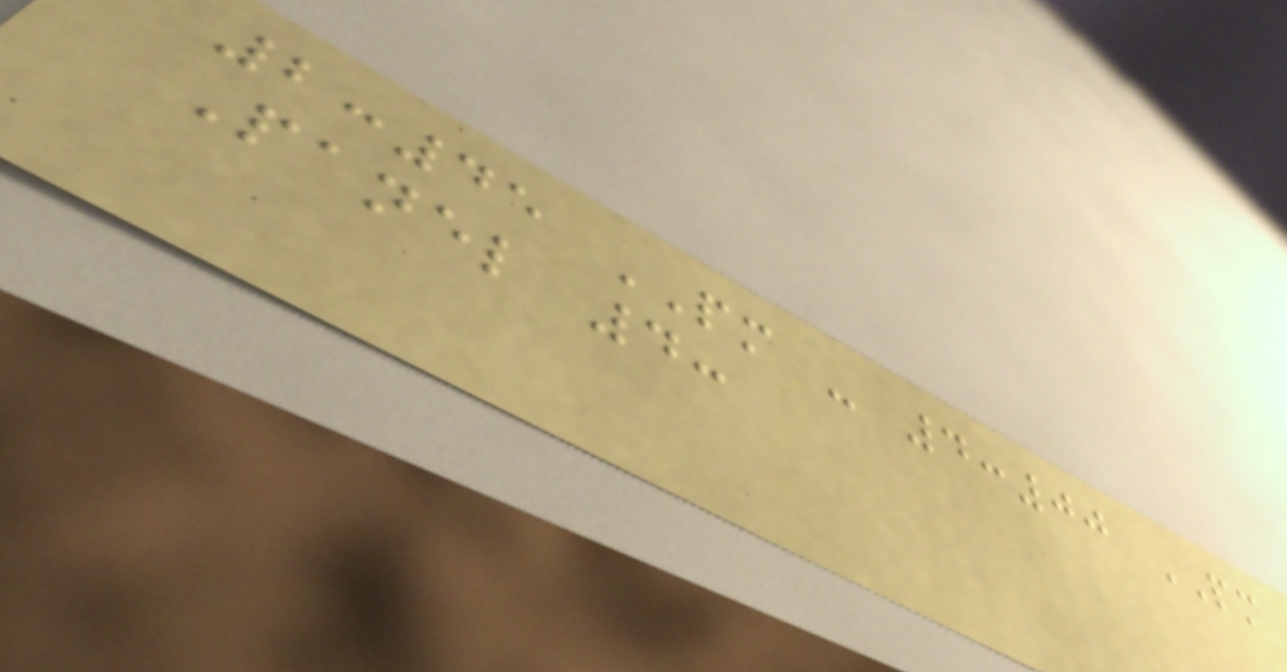2:45 PM - 4:00 PM
Panel 4:
